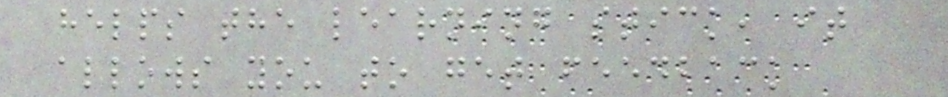helps the learning stick, it
allows you to get feedback
